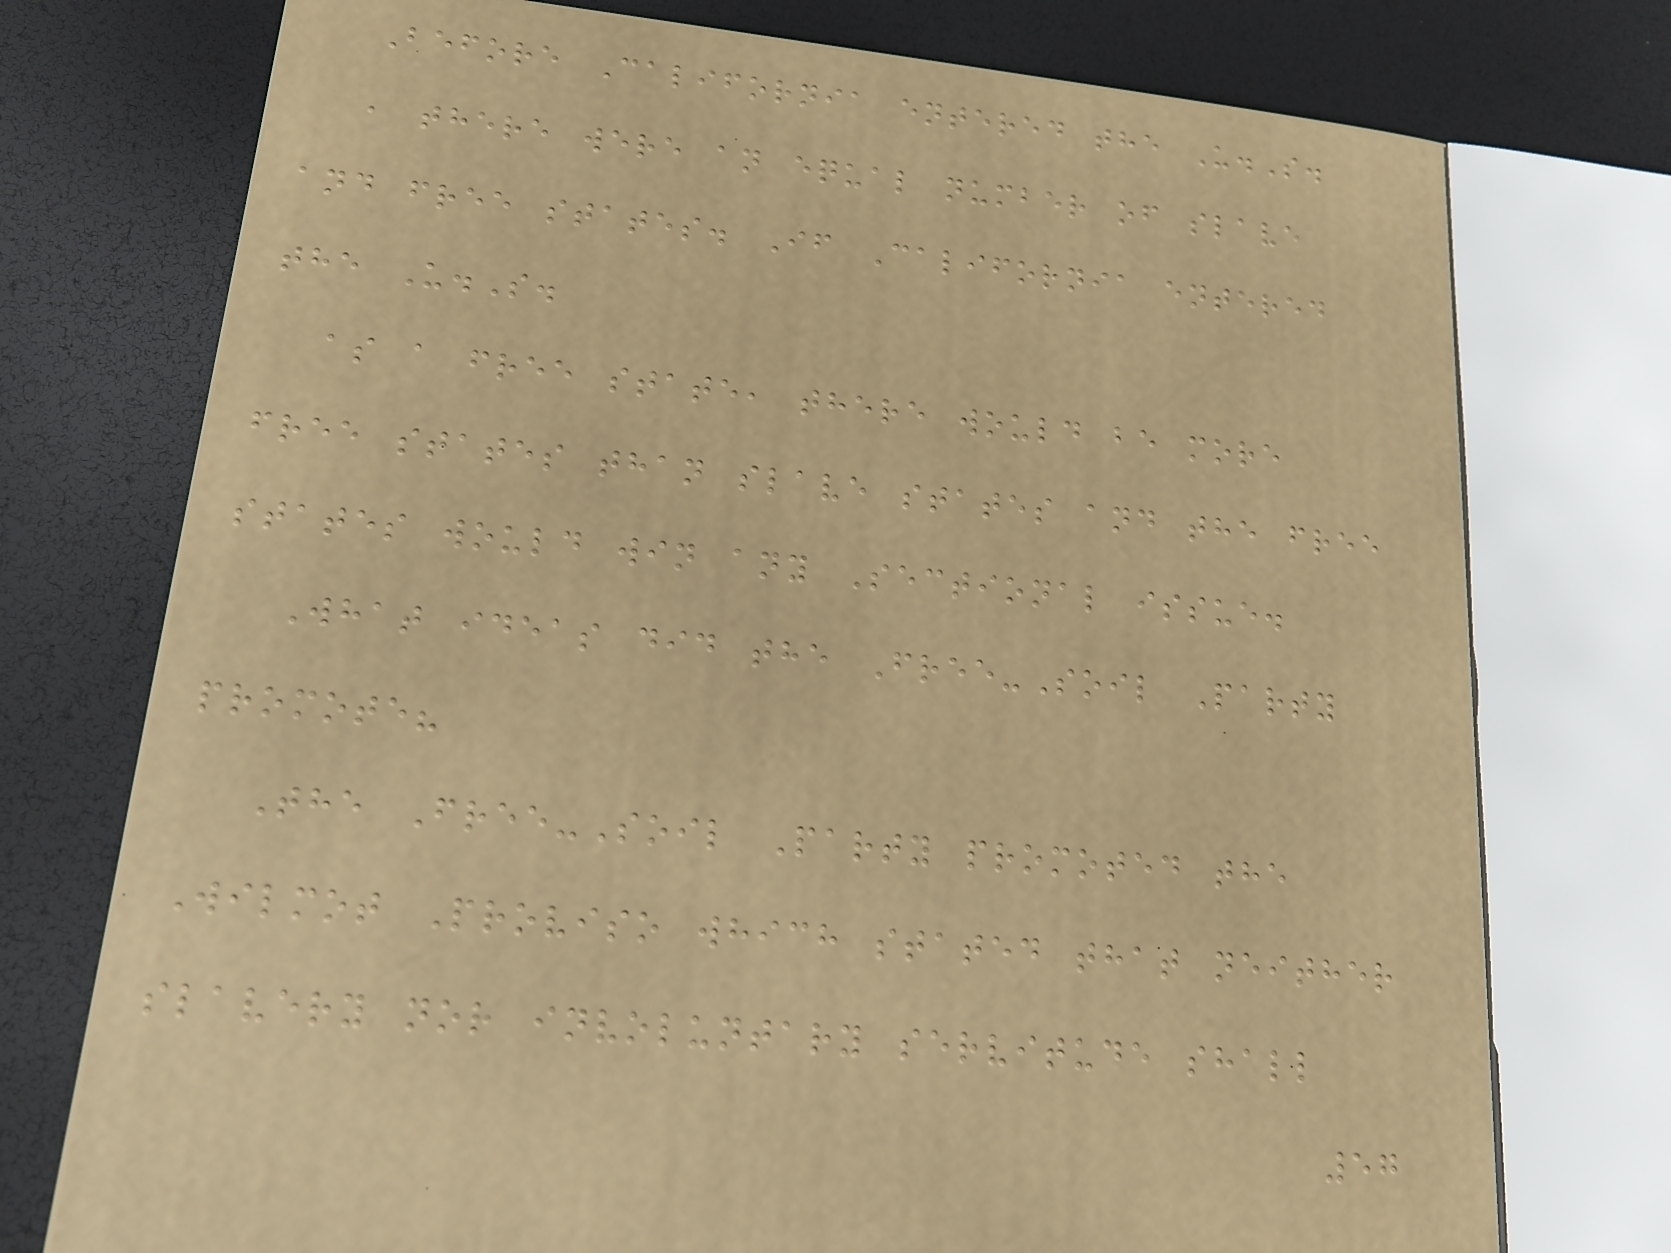Before California entered the U.S.
, there were an equal number of slave
and free states. If California entered
the U.S.
as a free state, there would be more
free states than slave states and the free
states would win any Sectional issue.
What ideas did the Free-Soil Party
promote?
The Free-Soil Party promoted the
Wilmot Proviso which stated that neither
slavery nor involuntary servitude shall
57
